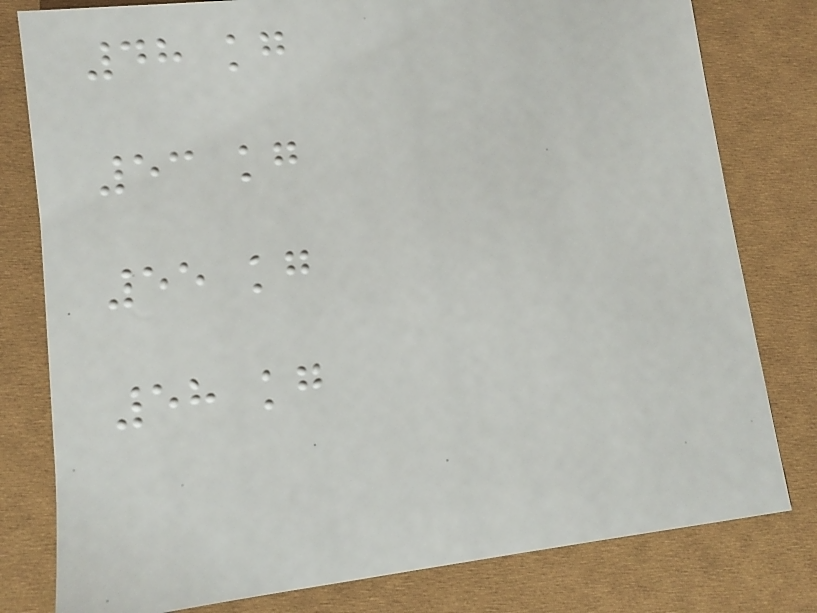48 kg
53 kg
55 kg
58 kg
